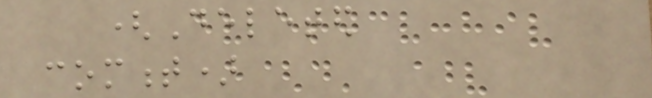(Deleted
comment)
